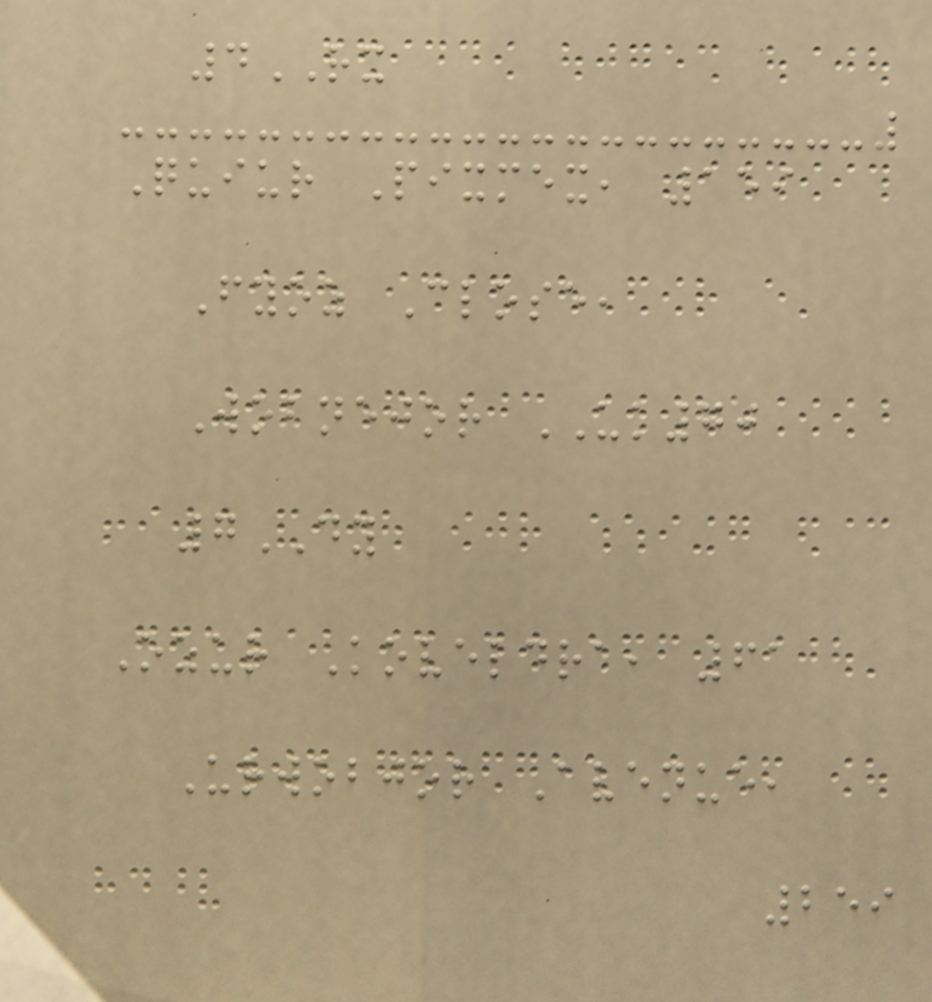4RX
Quiur Pixmex, 159
Fyoz Close,
Wobnejor UK70
7DY
Ozur Koveldra, 61
Urwobjor Avenue,
259
